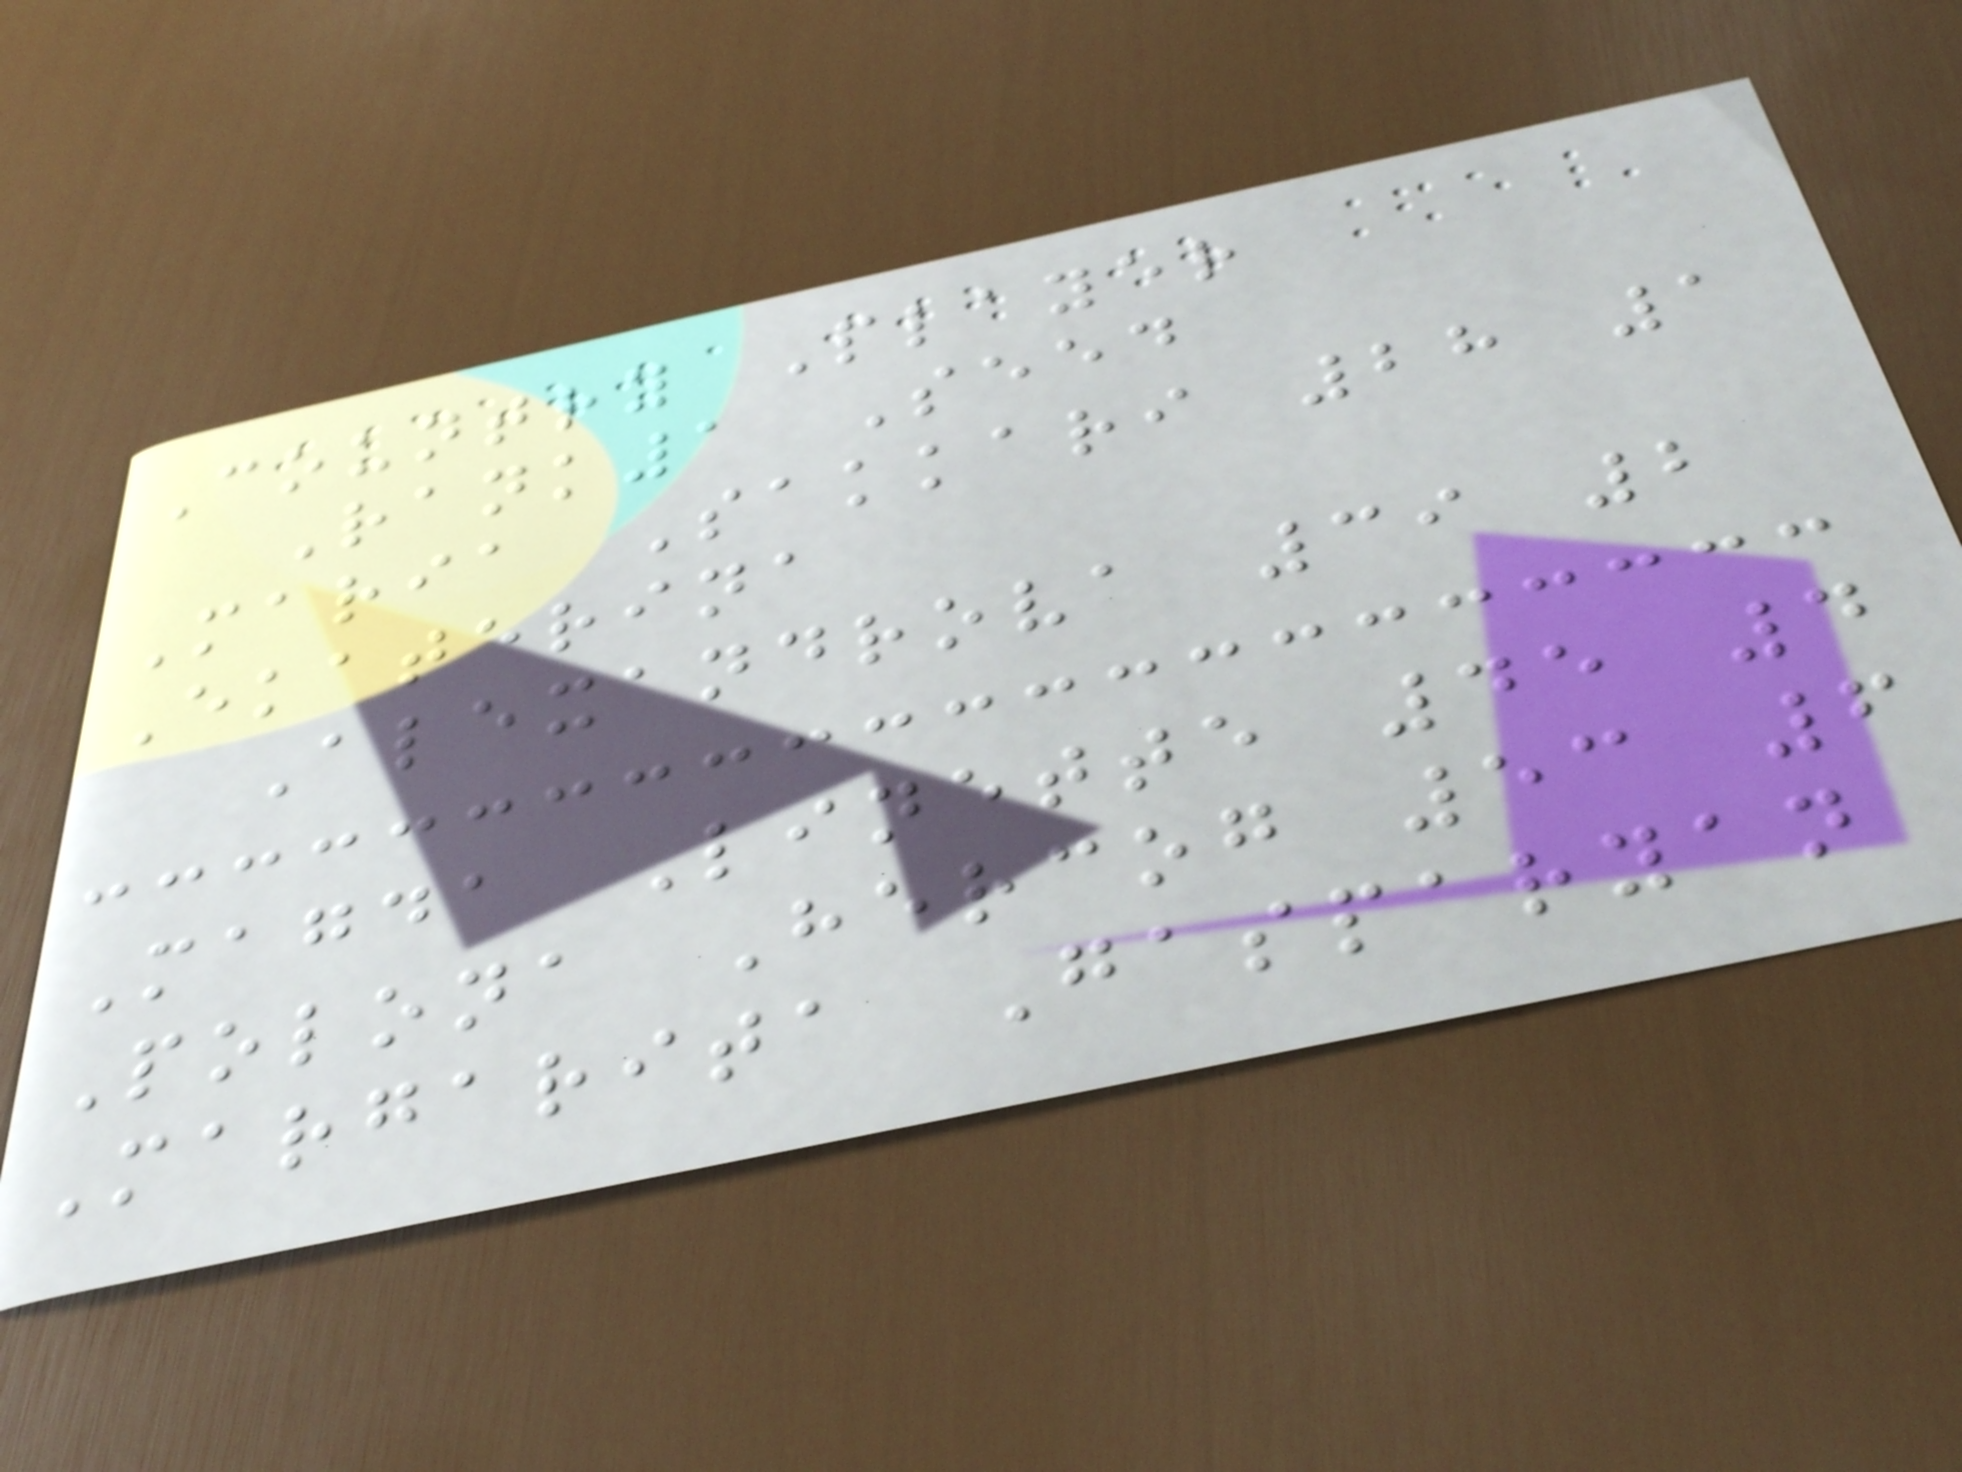Country Player
Rank1 Seed
Maria Sakkari 28 1
Ekaterina
Alexandrova 39 2
Magda Linette 45 4
Polona Hercog 53 6
Margarita Gasparyan
